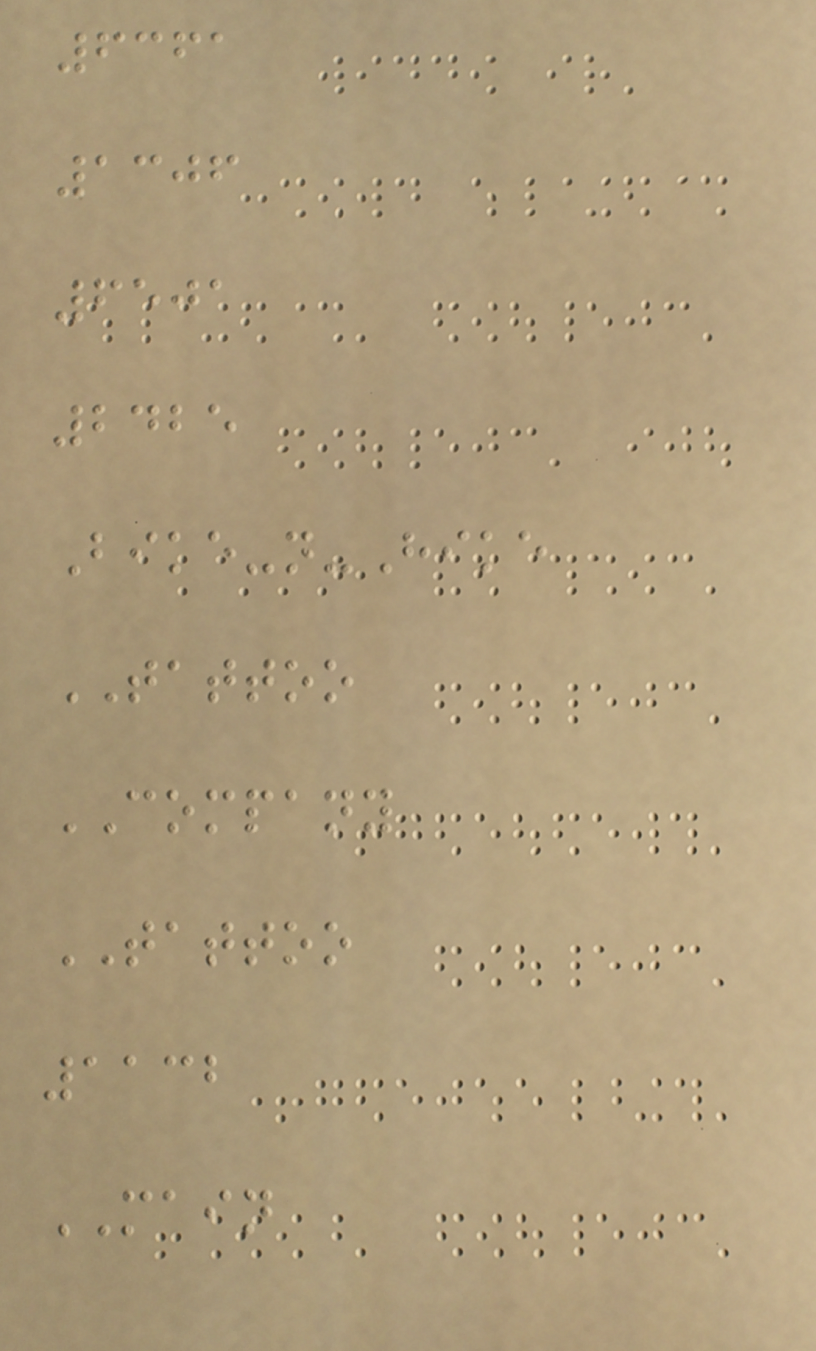6361
1306
6501
2425
Bike-n-Hike
TATTOO
COMPANY
TATTOO
1132
MAIN
